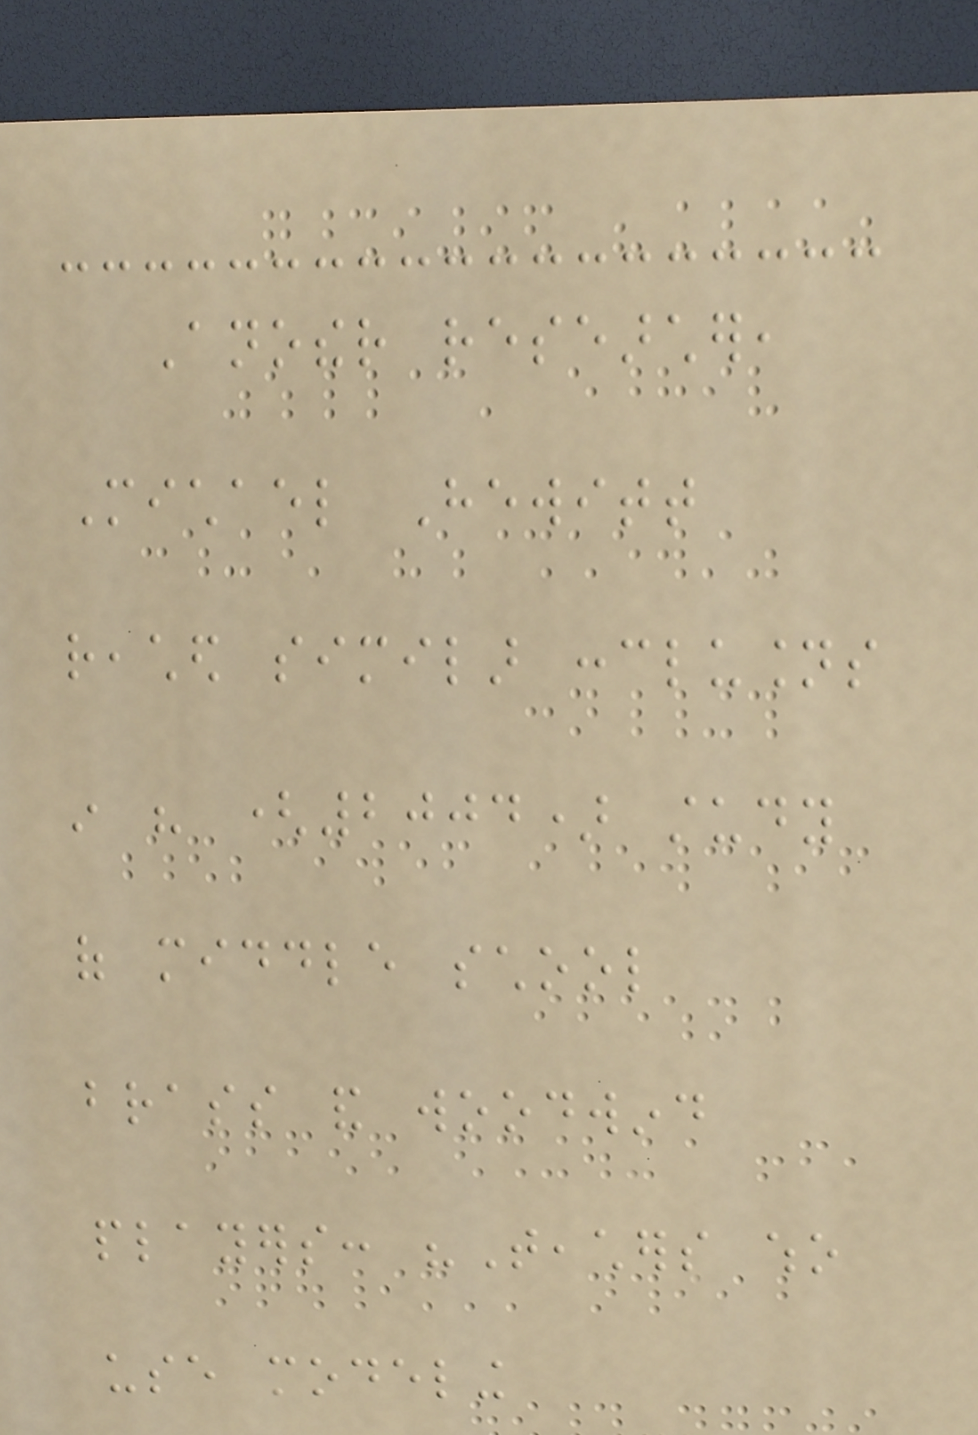Another researcher,
Michael Hewitt
reached similar conclusions
in his (2004) study
of middle school
brass and woodwind
players: "Teachers who
use modeling
